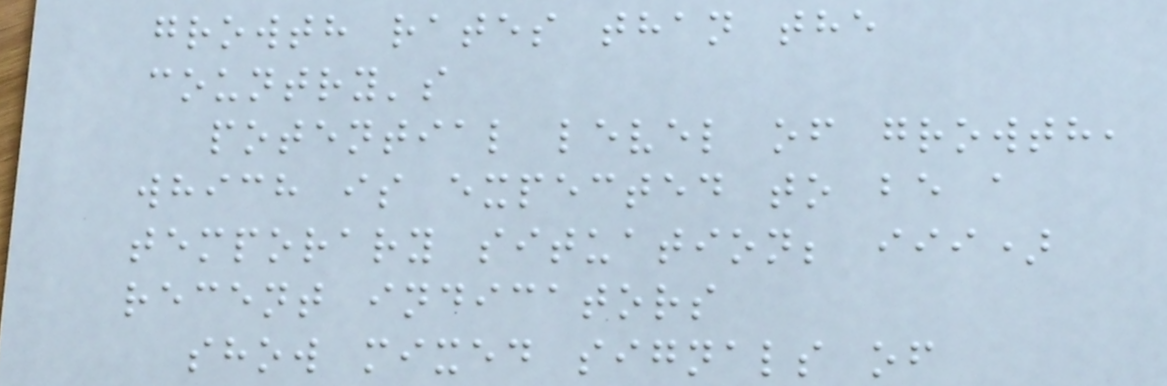growth rates than the
country's
potential level of growth,
which is expected to be a
temporary situation; iii)
recent indicators
show mixed signals of
